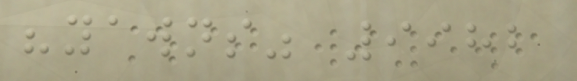"yawns" 9982
